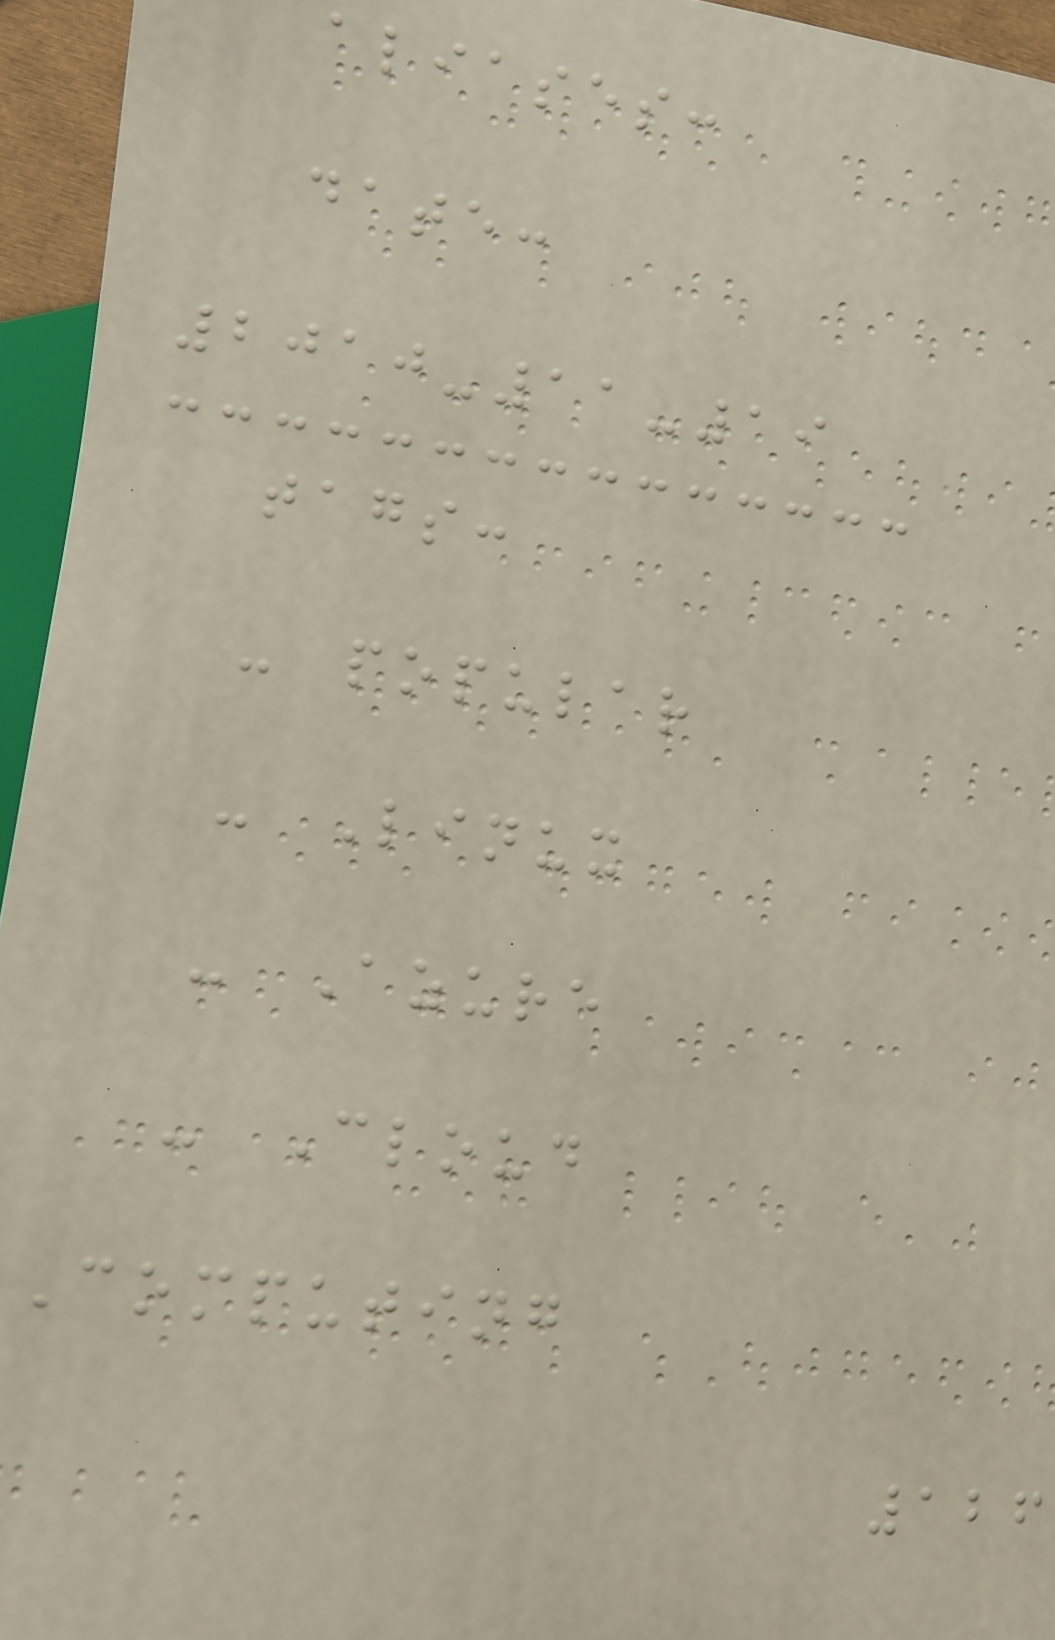aliases:
date:
2010-11-19
tags:
- popular
- Linux
- Azure
- Cloud
Computing
126
